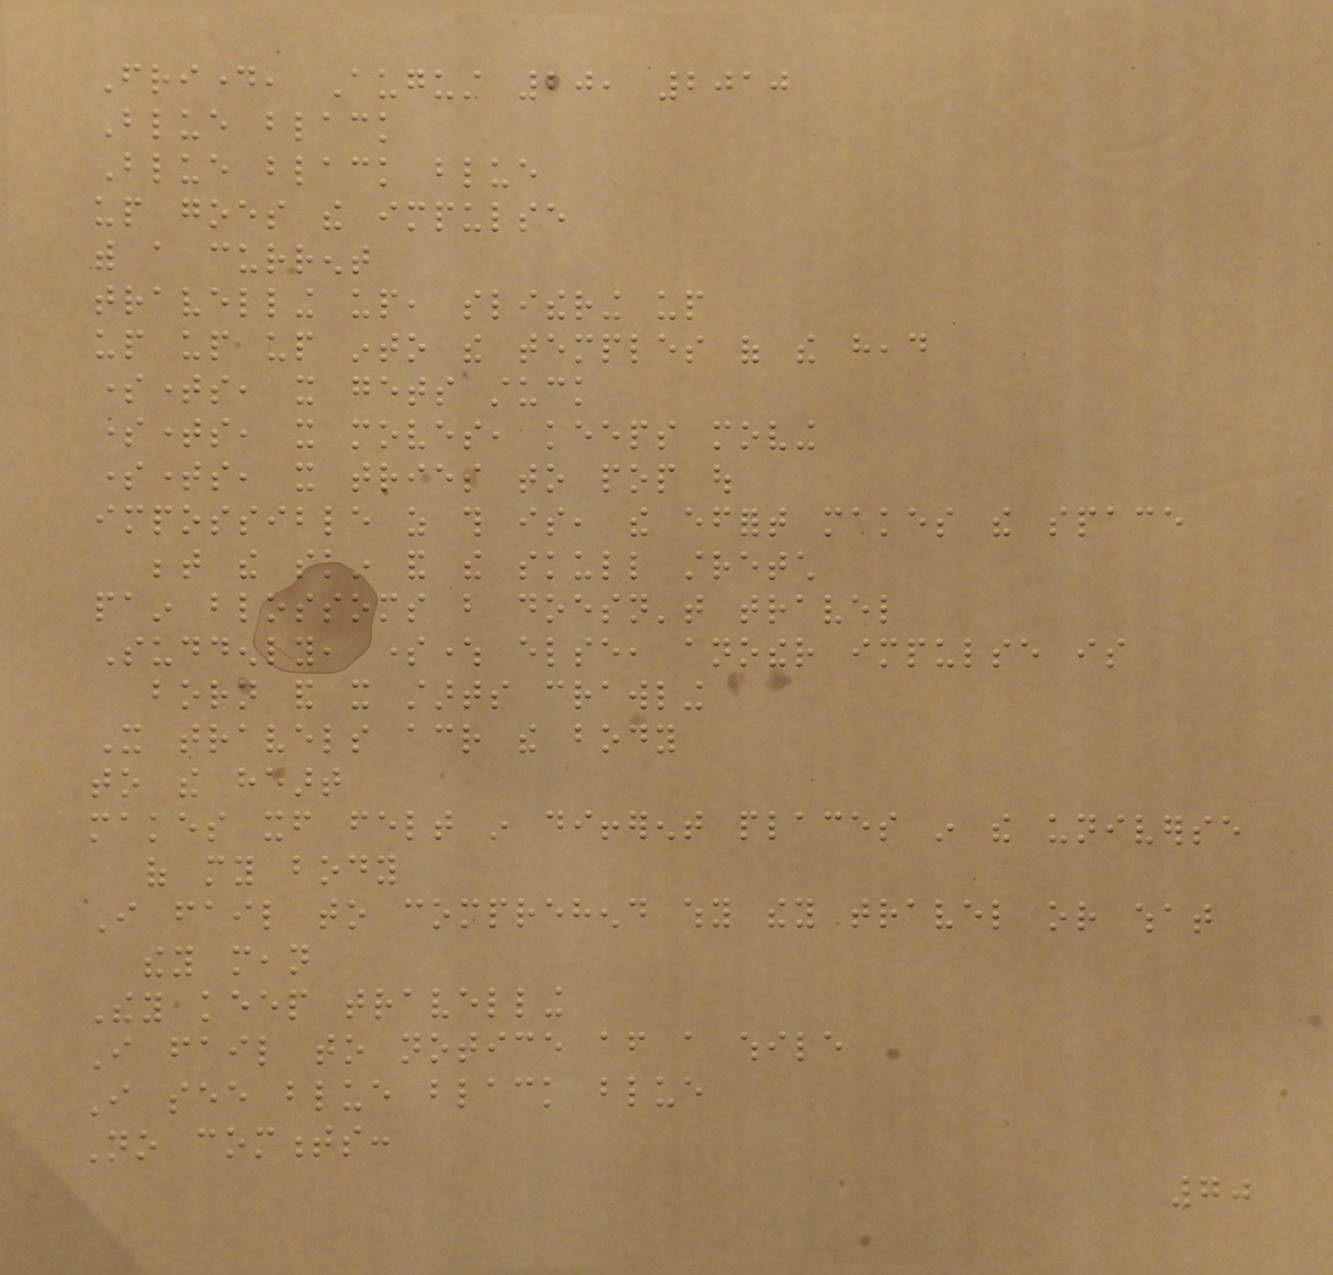Friday, August 20, 2010
Blue black
Blue black blue
up goes the impulse
with a current
travelling up, slithering up
up up up into the temples of the head
sometimes, it gets stuck
sometimes, it moves, keeps moving
sometimes, it tries to pop out
impossible as this is, the effort makes the space
between the skin and the skull stretch
pain blossoms but doesn't travel
Suddenly, somewhere else, another impulse is
born and it starts crawling
It travels across the body
to the heart
makes itself felt in different places in the universe
of my body
I fail to comprehend why they travel or what
they mean
They keep travelling
I fail to notice after a while
I see blue black blue
No comments:
70
